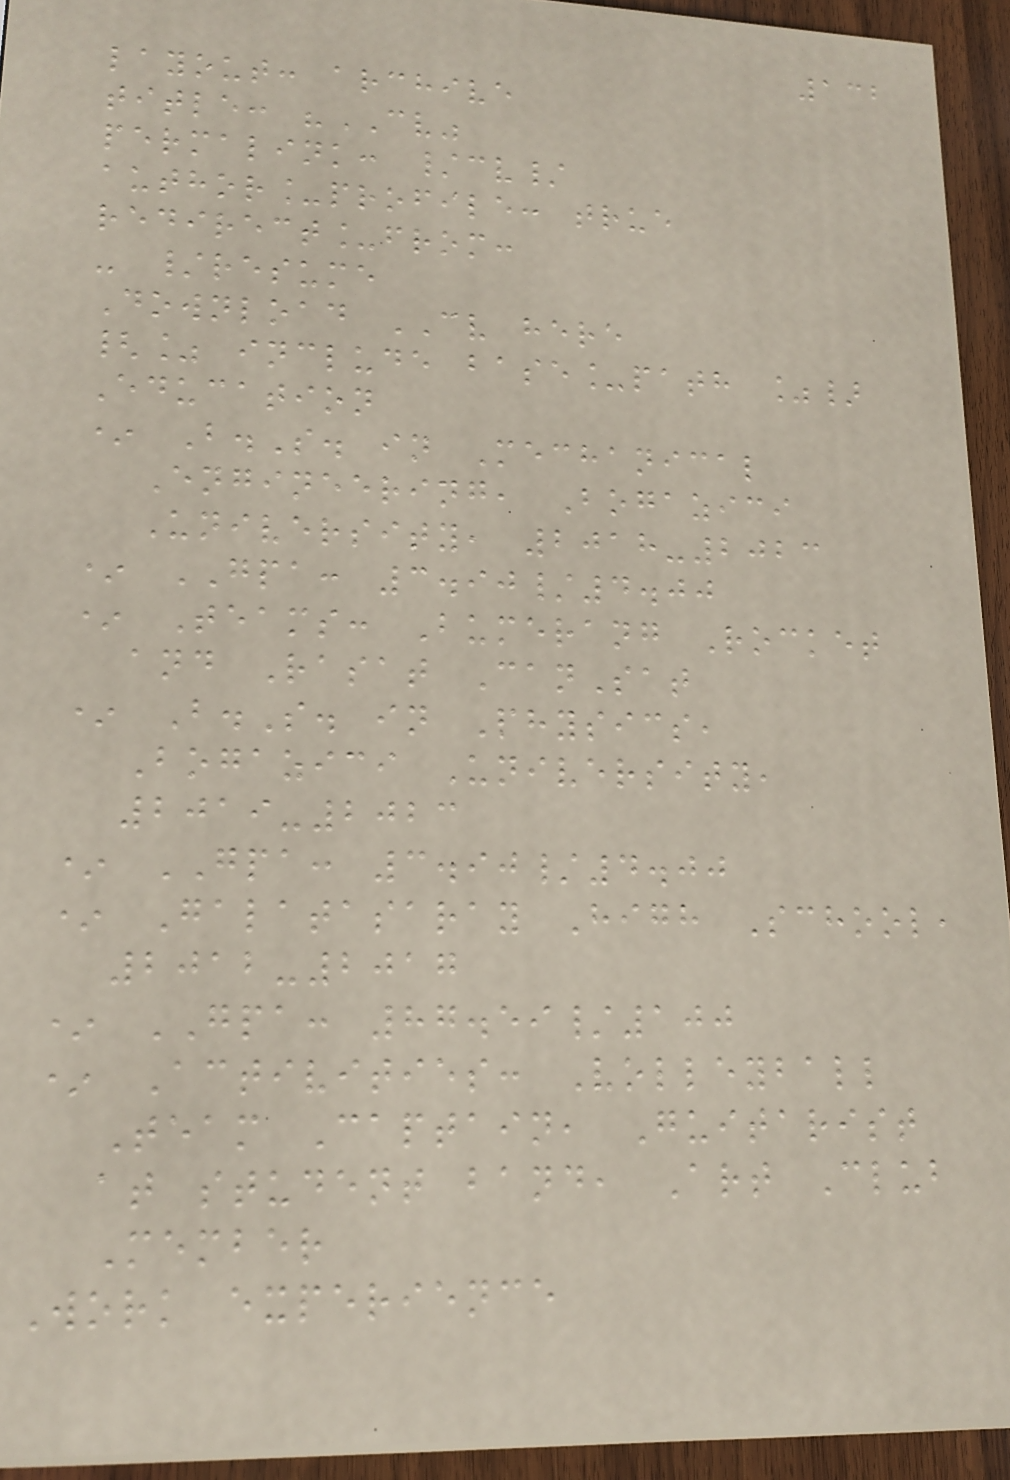132
layout: archive
title: "CV"
permalink: /cv/
author_profile: true
redirect_from:
- /resume
Download CV here
{% include base_path %}
Education
* B.S. in Mechanical
Engineering, Bogazici
University, 2018-2023
* GPA: 3.90/4.00
* Teams: Bumerang Rocket
and Rasat CanSat
* B.S. in Physics,
Bogazici University,
2019-2023
* GPA: 3.90/4.00
* Galatasaray High School,
2012-2017
* GPA: 87.59/100
* Activities: Volleyball
Team Captain, Guitarist
at student band, Art Club
Member
Work experience
